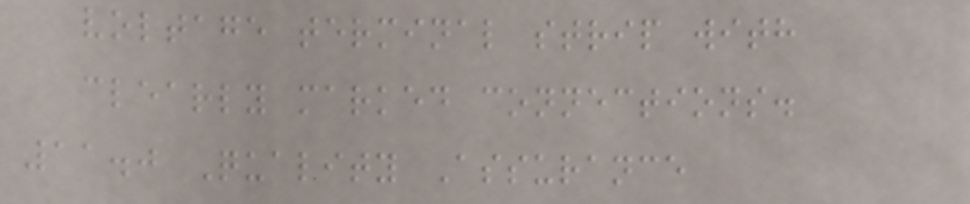voltage terminal strip with
clearly marked connections.
11.0 Quality Assurance
